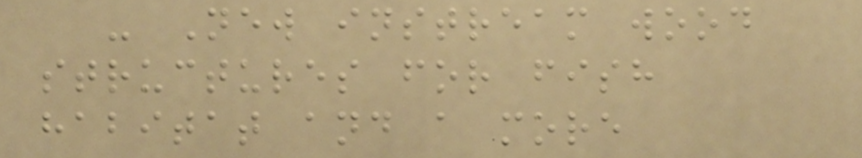- New instream wood
structures for fish
habitat and a more
